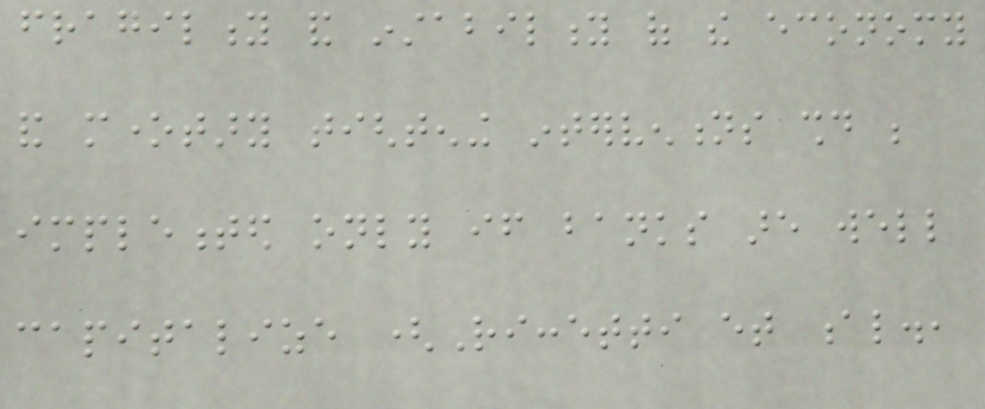fragility and instability of the economy
and monetary tightening interventions should be
implemented only if banks are well
capitalize (Riccetti et al.,
